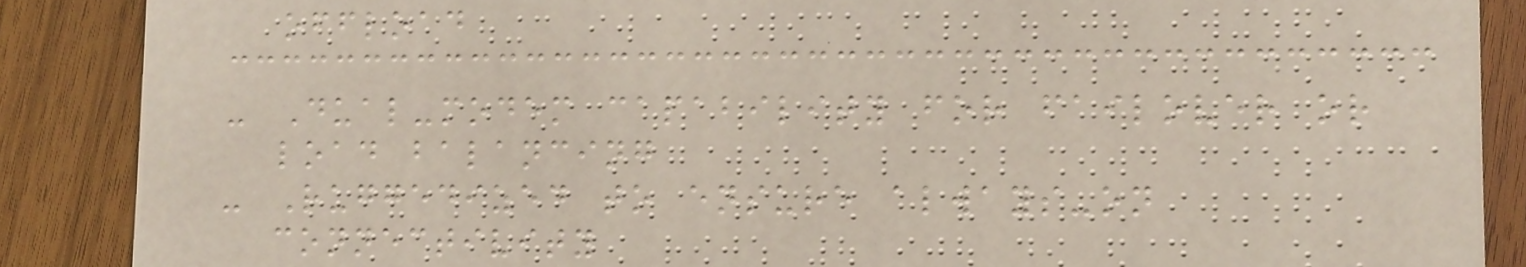offload
- Dual-modem capability for failover or
load balancing
- Ruggedized to ensure always-on
connectivity
